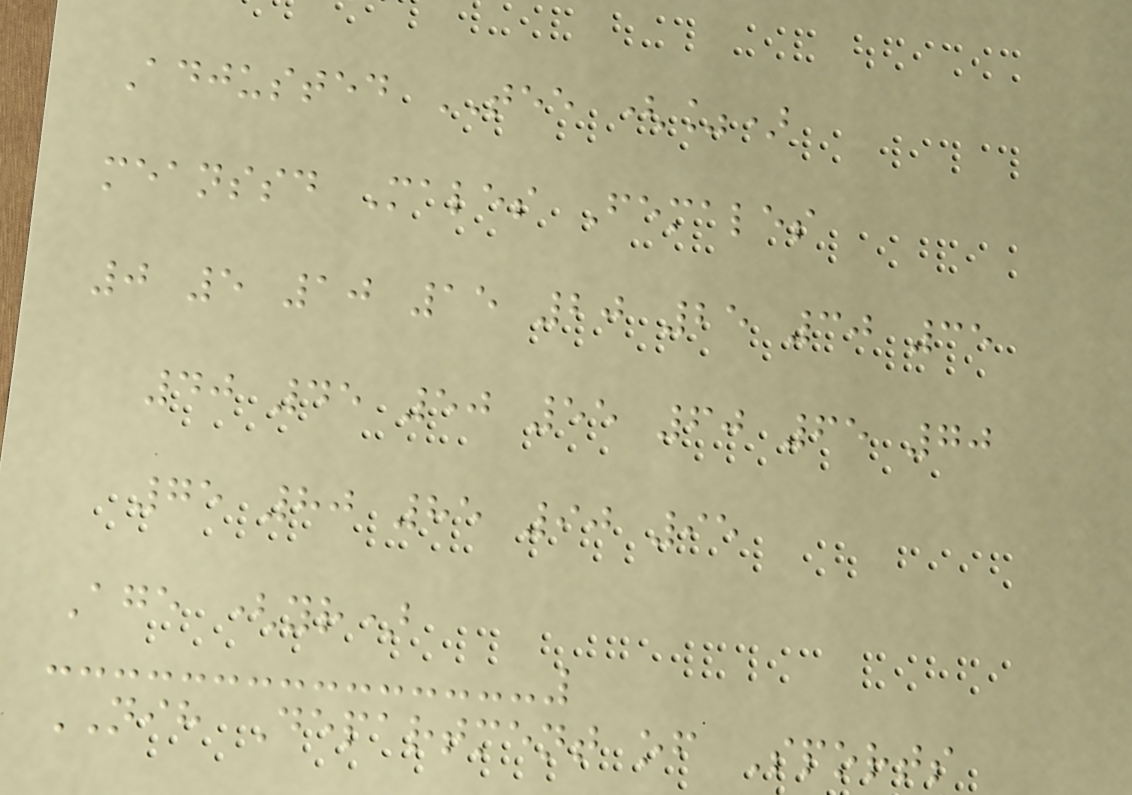Adjusted TEE (%)
meanssd Males Females
0 5 10 15 20 25 30 35
40 45 50 55 60 65 70
75 80 85 90 95
Age (yr)
NIH Department of Sports
